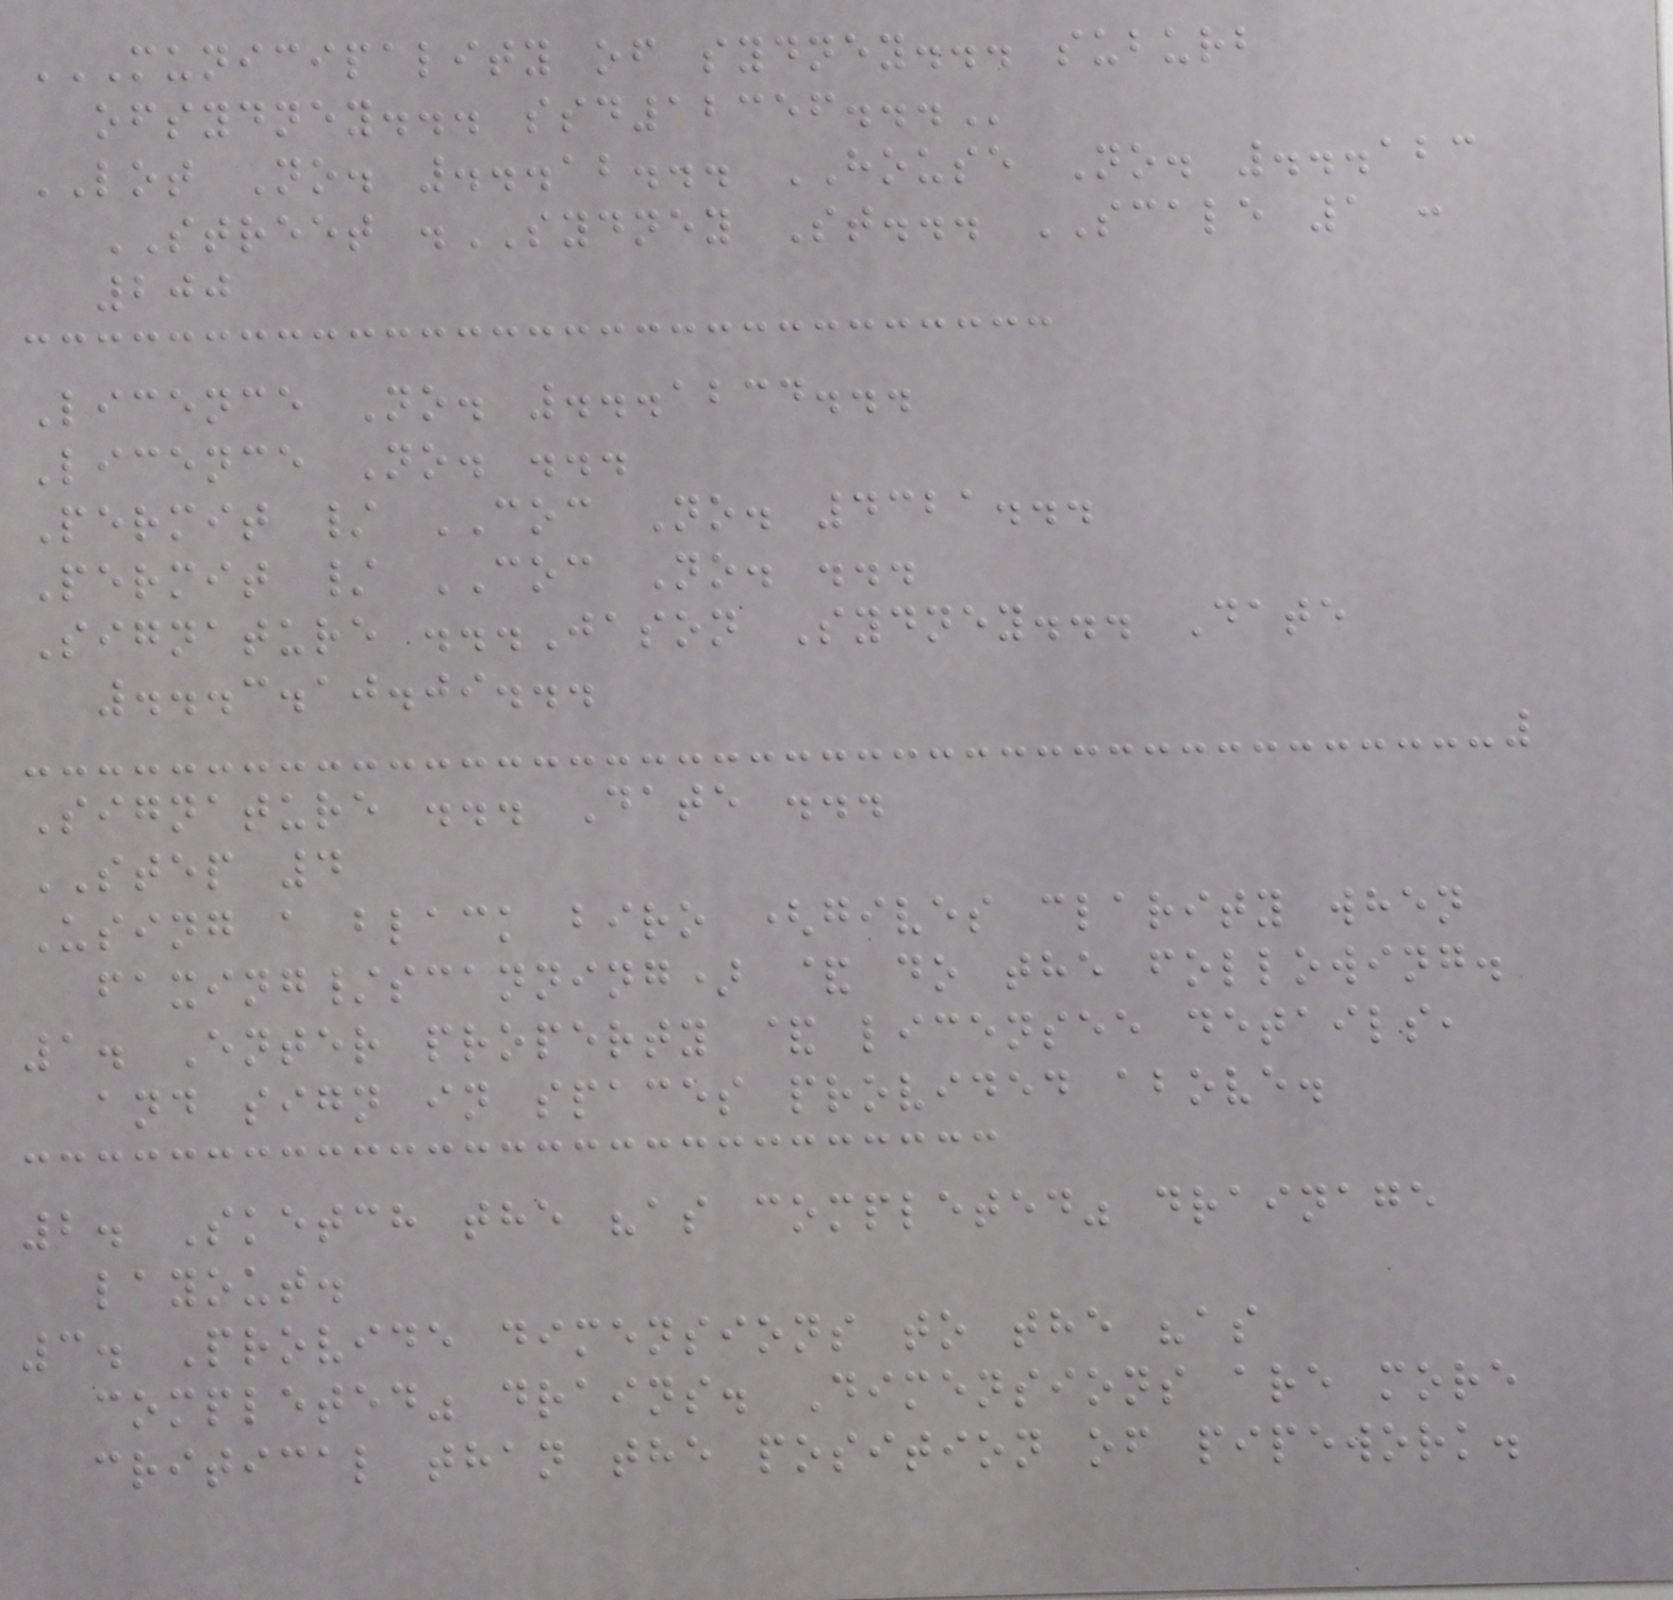MUNICIPALITY OF SYDNEY... SUBURB
OFSYDNEY... SSD12356...
LOT No. ...12... HOUSE No. ...123
STREET .SYDNEY St... SCALE 1 :
200
Licence No. ...1234...
Licence No. ...
Permit / COC No. 4321...
Permit / COC No. ...
Signature ...Jason Sydney... Date
...3.10.09...
Signature ... Date ...
STEP 4
Using a black biro (gives clarity when
faxing/scanning) & do the following.
1. Enter property & licensee details,
and sign in spaces provided above.
2. Sketch the "as completed" drainage
layout.
3. Provide dimensions to the "as
completed" drains. Dimensions are more
critical than the position of pipework.
